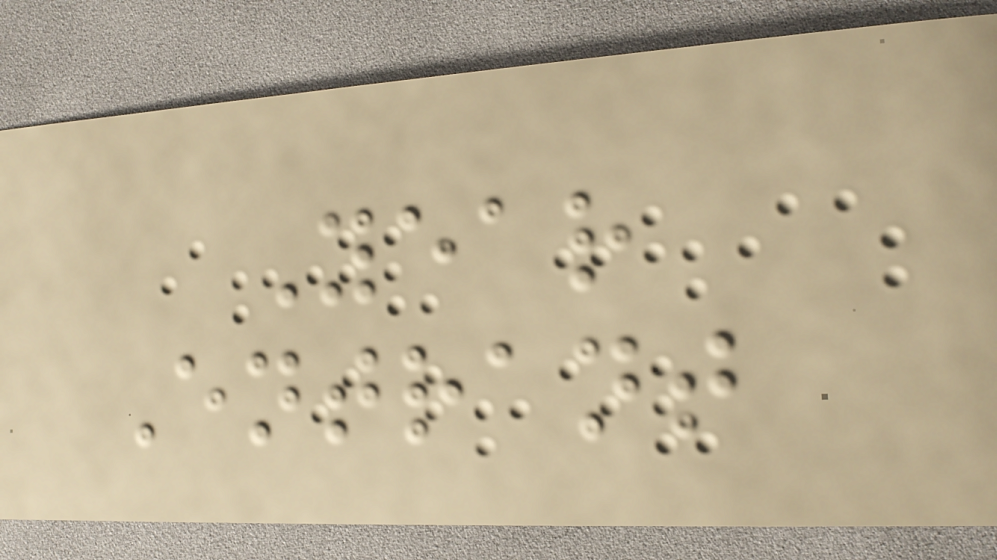Year
Entrant
